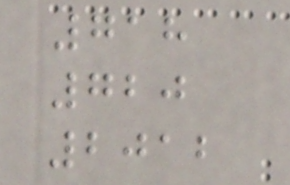718
720
2012
